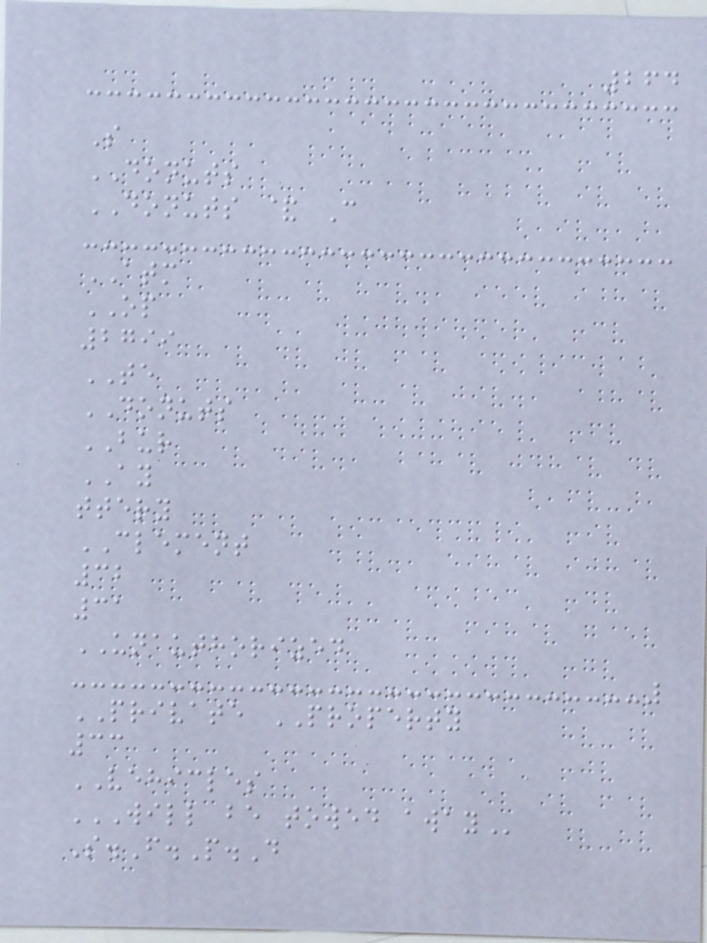264
S
DONUTS
DONUTS & C
ATM
OP
2799
TE
DONUTS
BUR
AY
ttery
CLEMENT
32
31
UNAUTHORIZED
PRIVATE PROPERTY
33
VEHICLES
WILL BE TOWED AWAY
S.F.P.D
